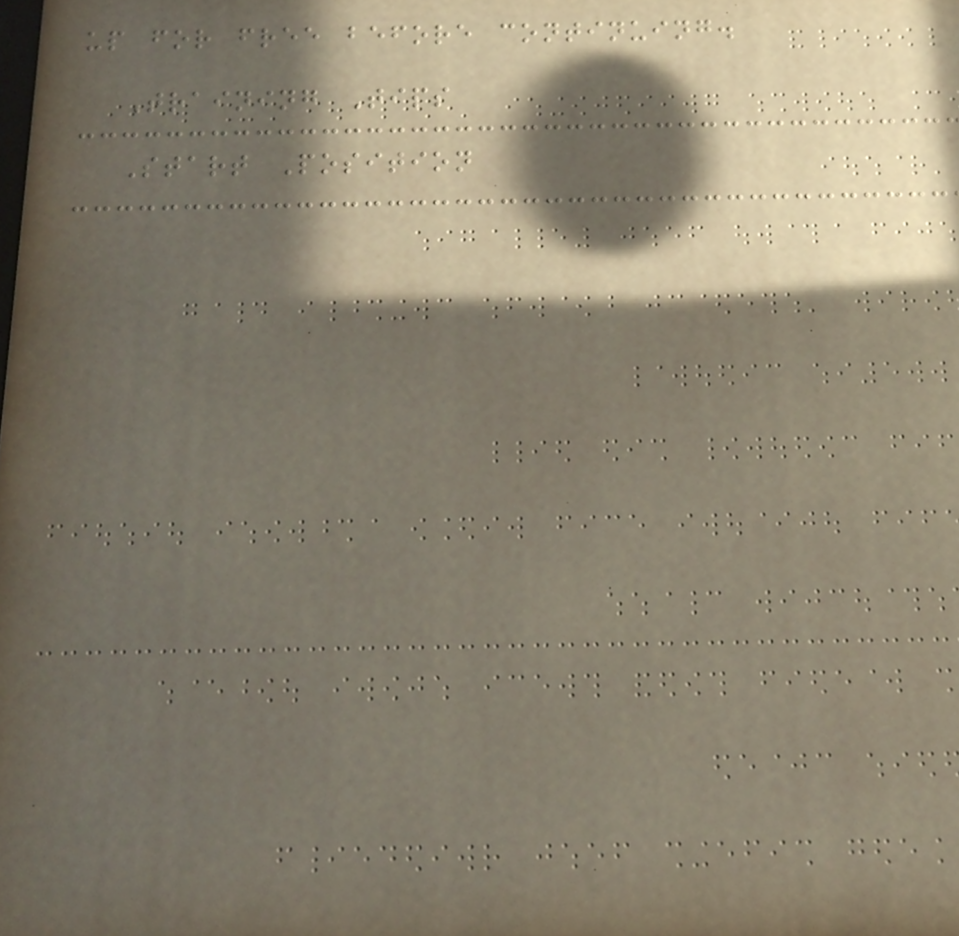up for free before continuing.
Training Tips
Start Position
